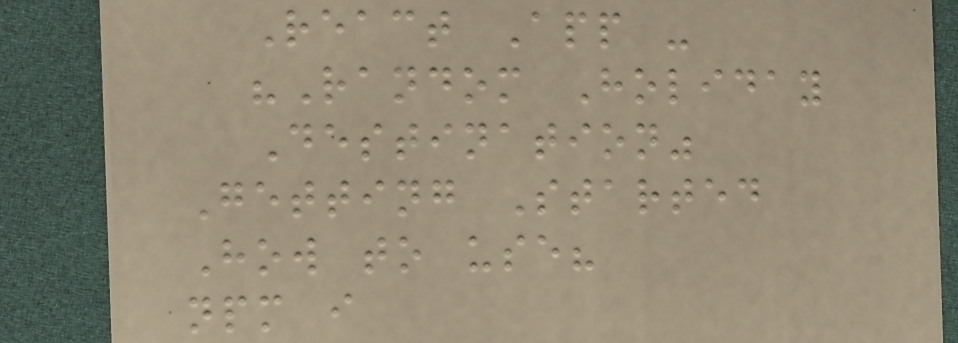React App -
"Random Holiday
Destination"
Getting Started
How to use?
npm i
